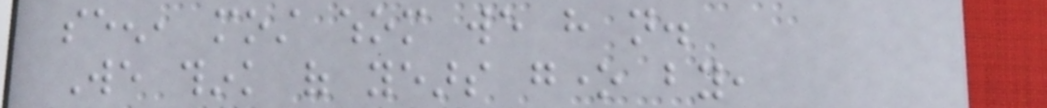seen, most whom we have not.
We think of years gone by,
